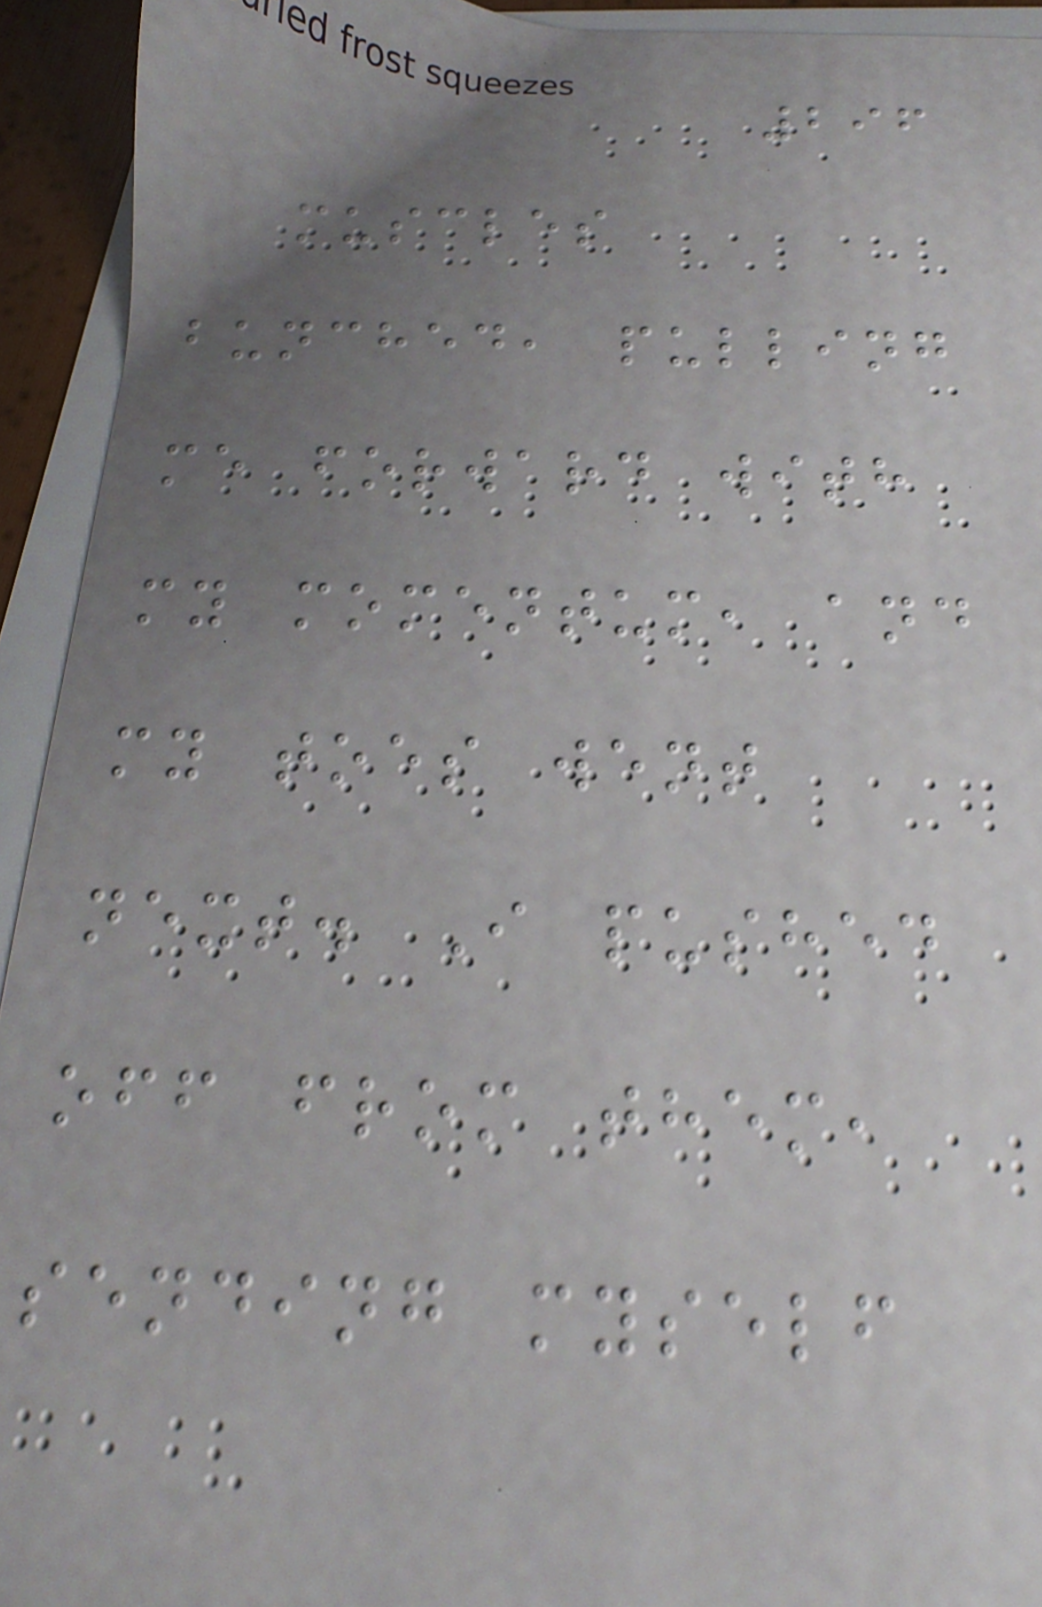296
muscles
bunched, pulling
me forward with
my momentum, and
my toes went
next. I pushed
off from them,
sending myself
